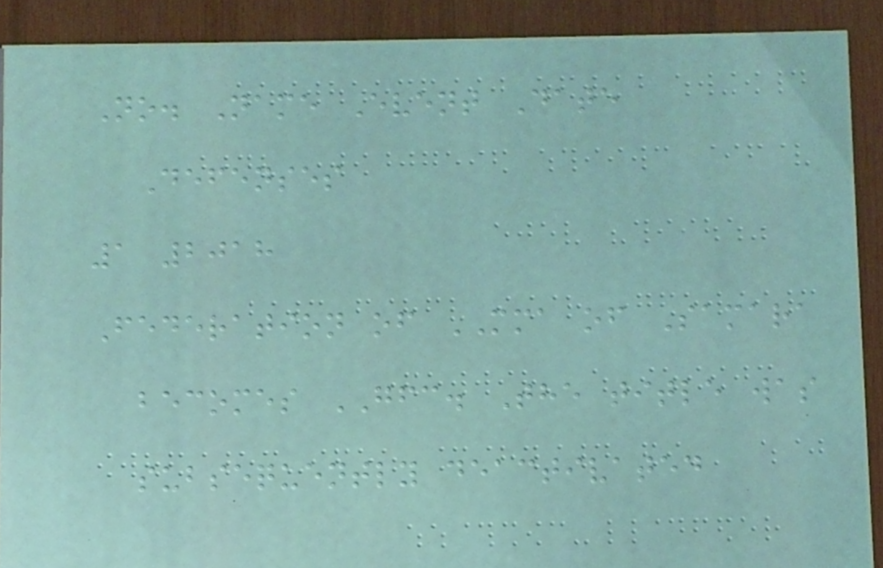No. Name Event Date
Defenses
1 2018
Federation of MMA of Samara
becomes GFC. The title was
subsequently deactivated
